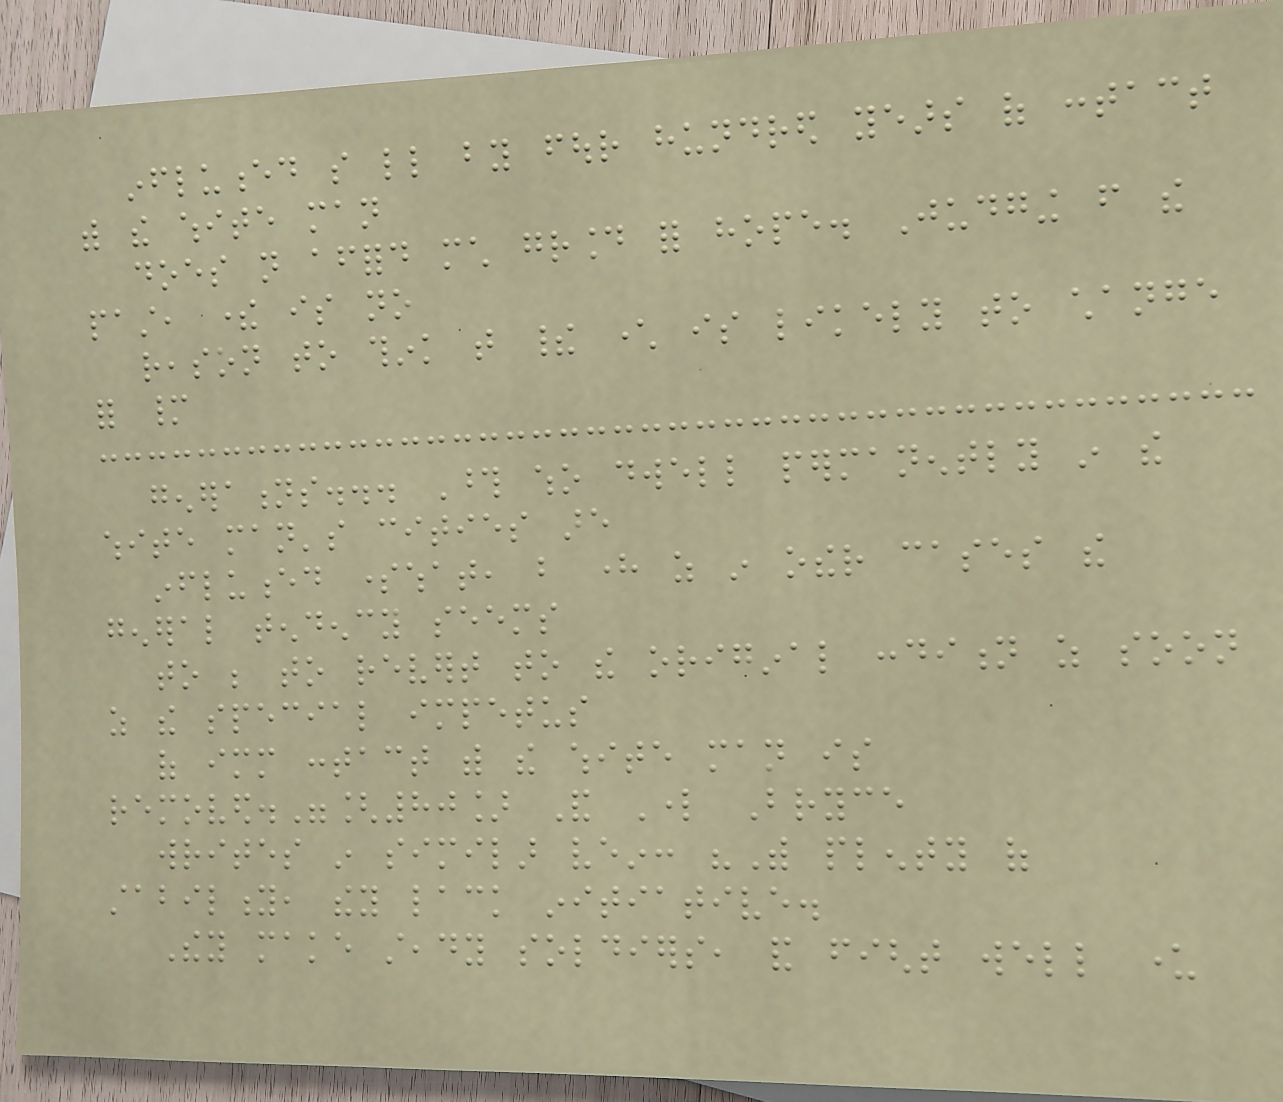influenced so little by four hundred years of contact
with the white man
does not afford much ground for hope. Judging from the
past, there is no
reason to think that their character is likely to change
for many
generations... Those who dwell permanently in the
white man's cities are
influenced somewhat, but here as in other cases the
general tendency seems
to be to revert to the original condition as soon
as the special impetus
of immediate contact with the white man is
removed."[80] And Lord Bryce
writes in similar vein: "With plenty of
stability, they lack initiative.
They make steady soldiers, and fight well under
